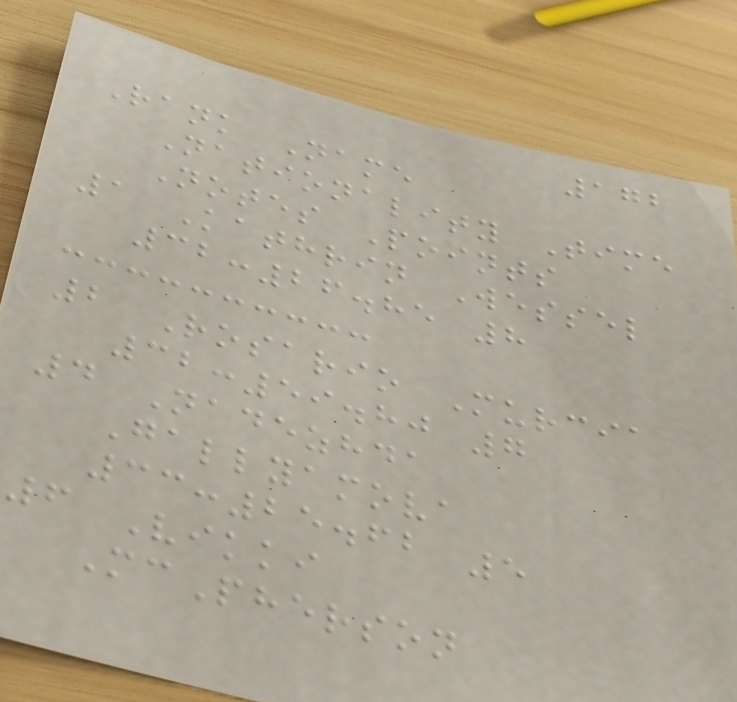172
Rank Name
Nationality Time
Notes Points
1 Kathrin Wessel
32:26.85 8
2 Rosario Murcia
32:59.80 7
4 Nadezhda
Gallyamova
33:25.62 5
6 Vikki
McPherson
